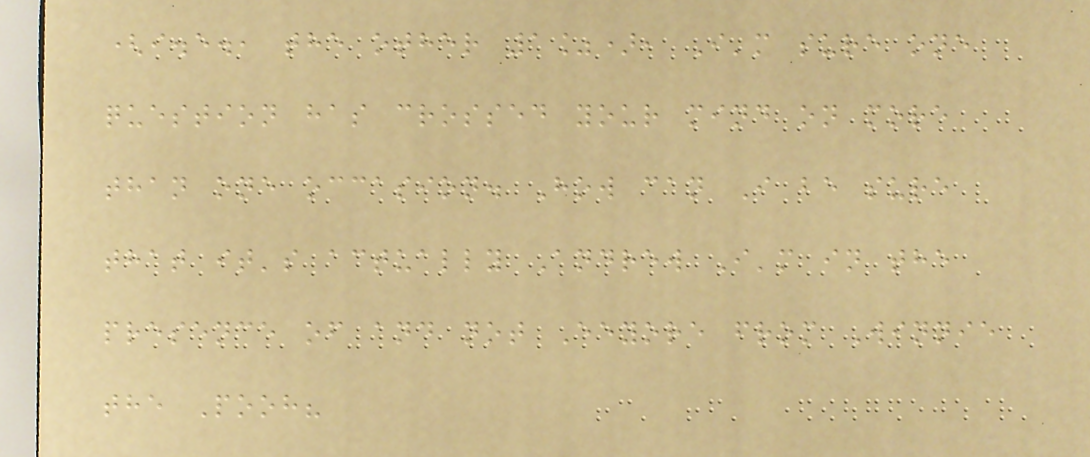(i.e., the other 1%), I'm sure one
question has crossed your mind on more
than one occasion. How can I be sure
that it's actually Andrew I'm in the
presence of and not Eeyore from Winnie
the Pooh?
